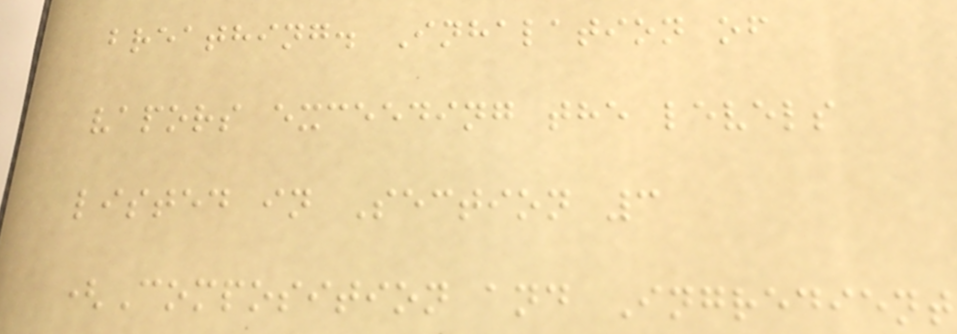breathing. Inhalation of
vapors exceeding the levels
listed in Section 3
(Composition and Ingredient
